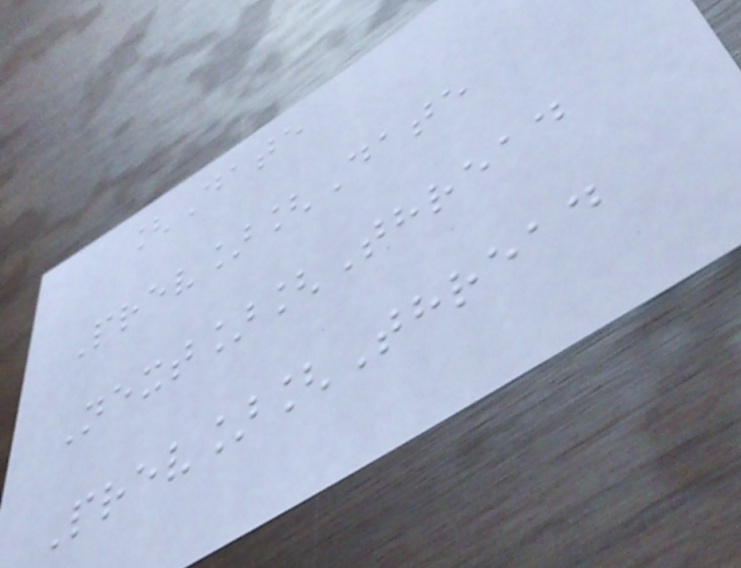[Date
Prev][Date
Next][Thread
Prev][Thread
